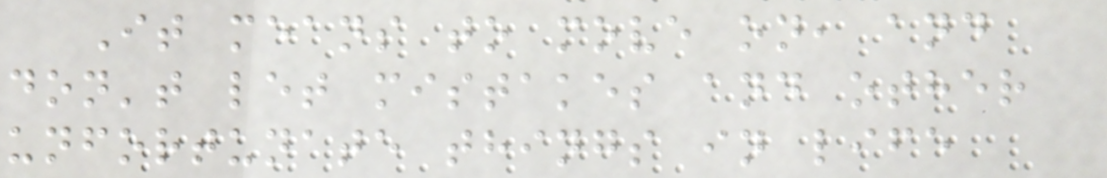It means to move on, and
don't let mistakes and other
unfortunate things in life
